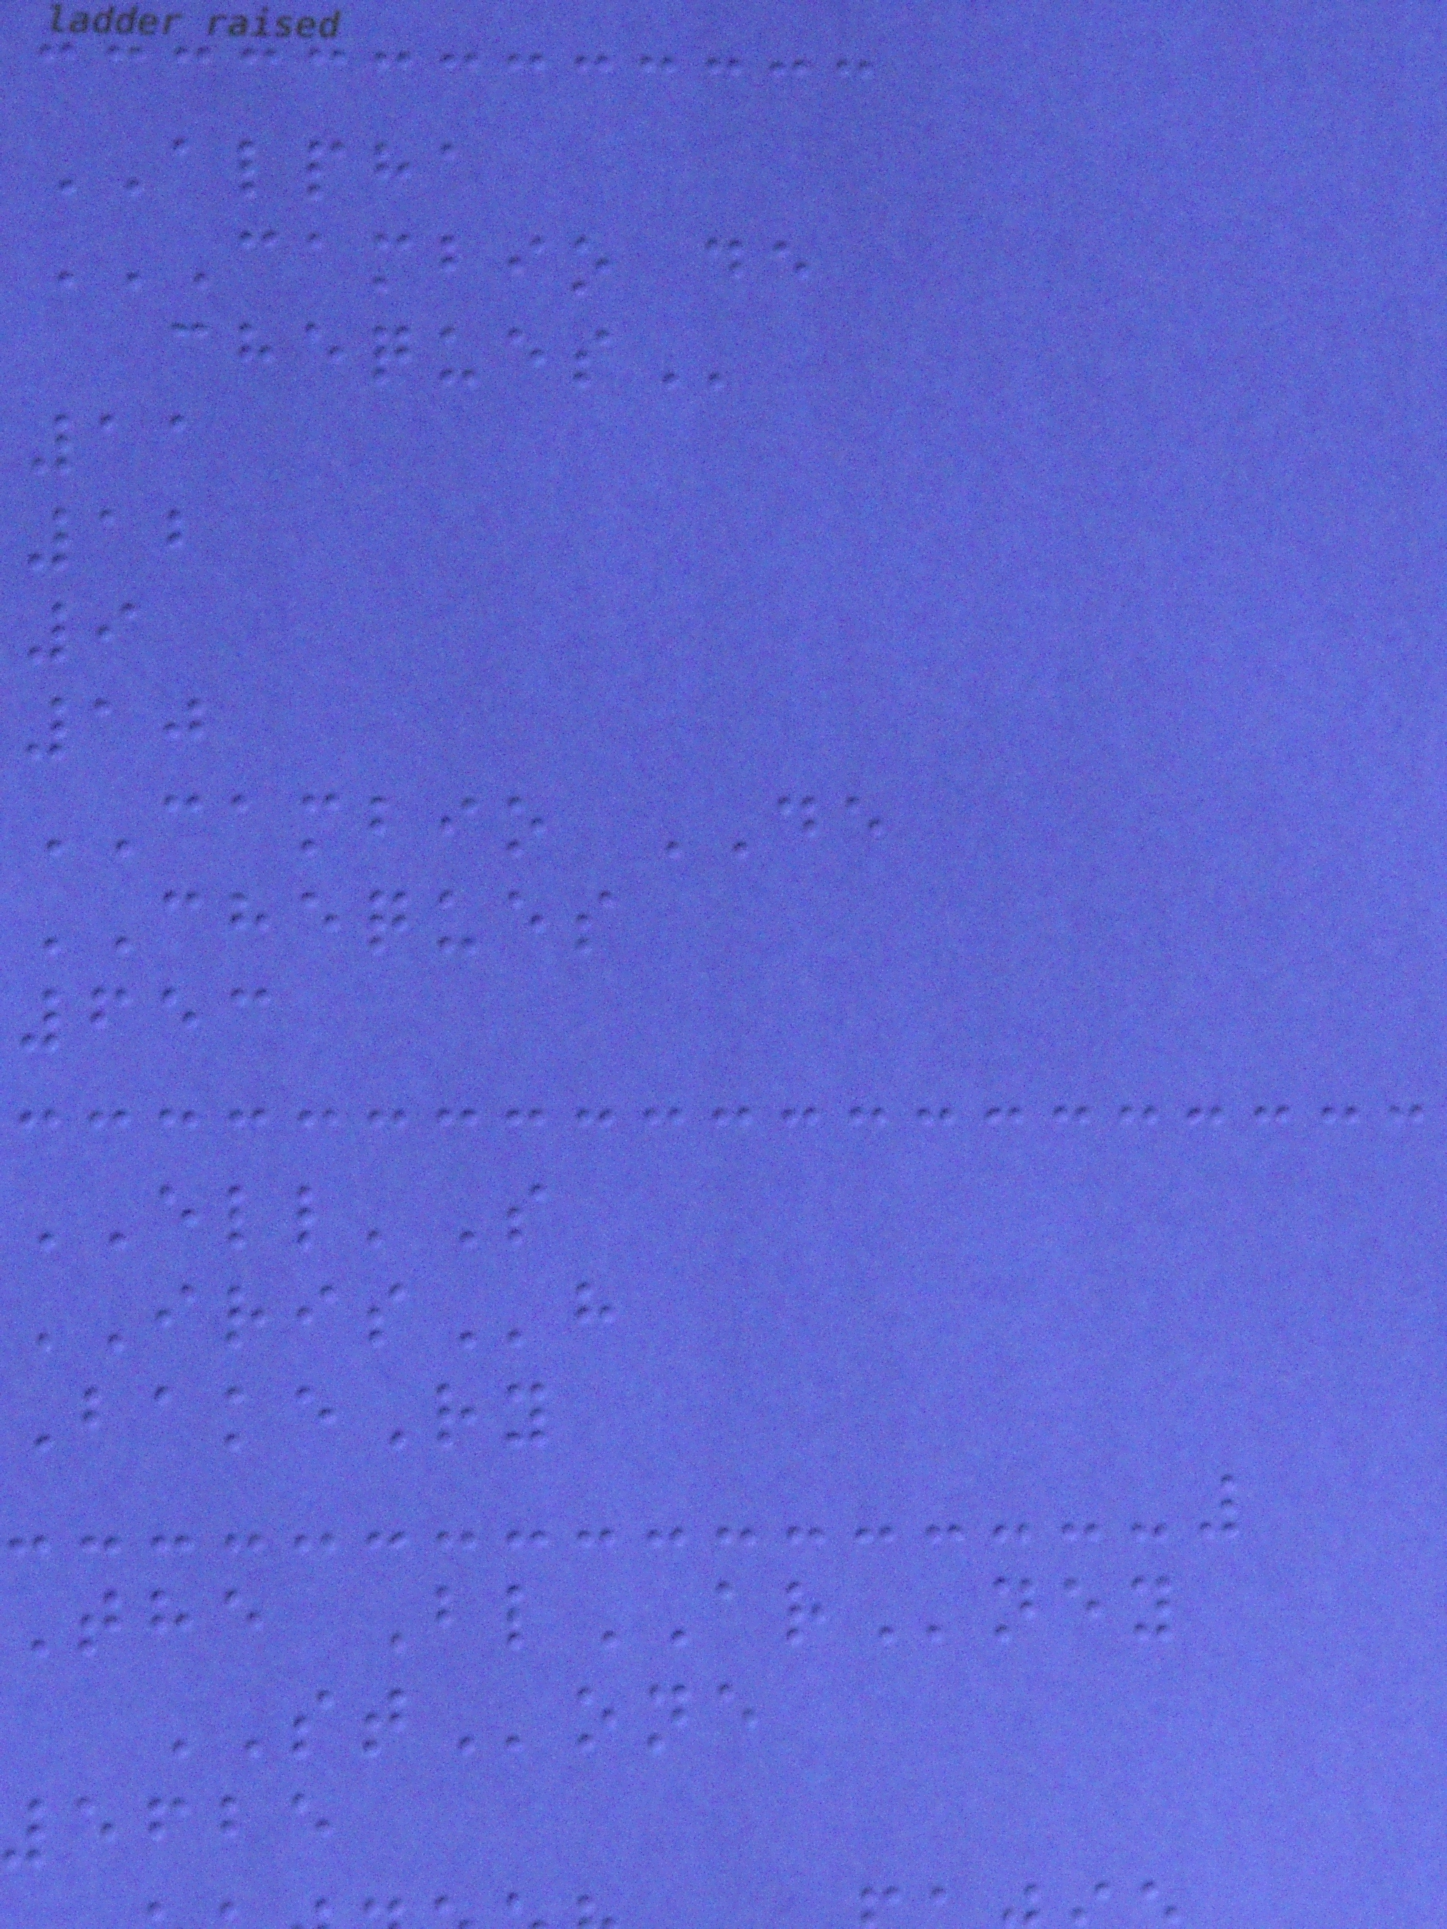ALPHA
CAMBIO DE
11
12
9
10
CAMBIO DE
CHEQUES
653
ELL'S
IRISh
BakeRy
The BlARney
STone
5625
